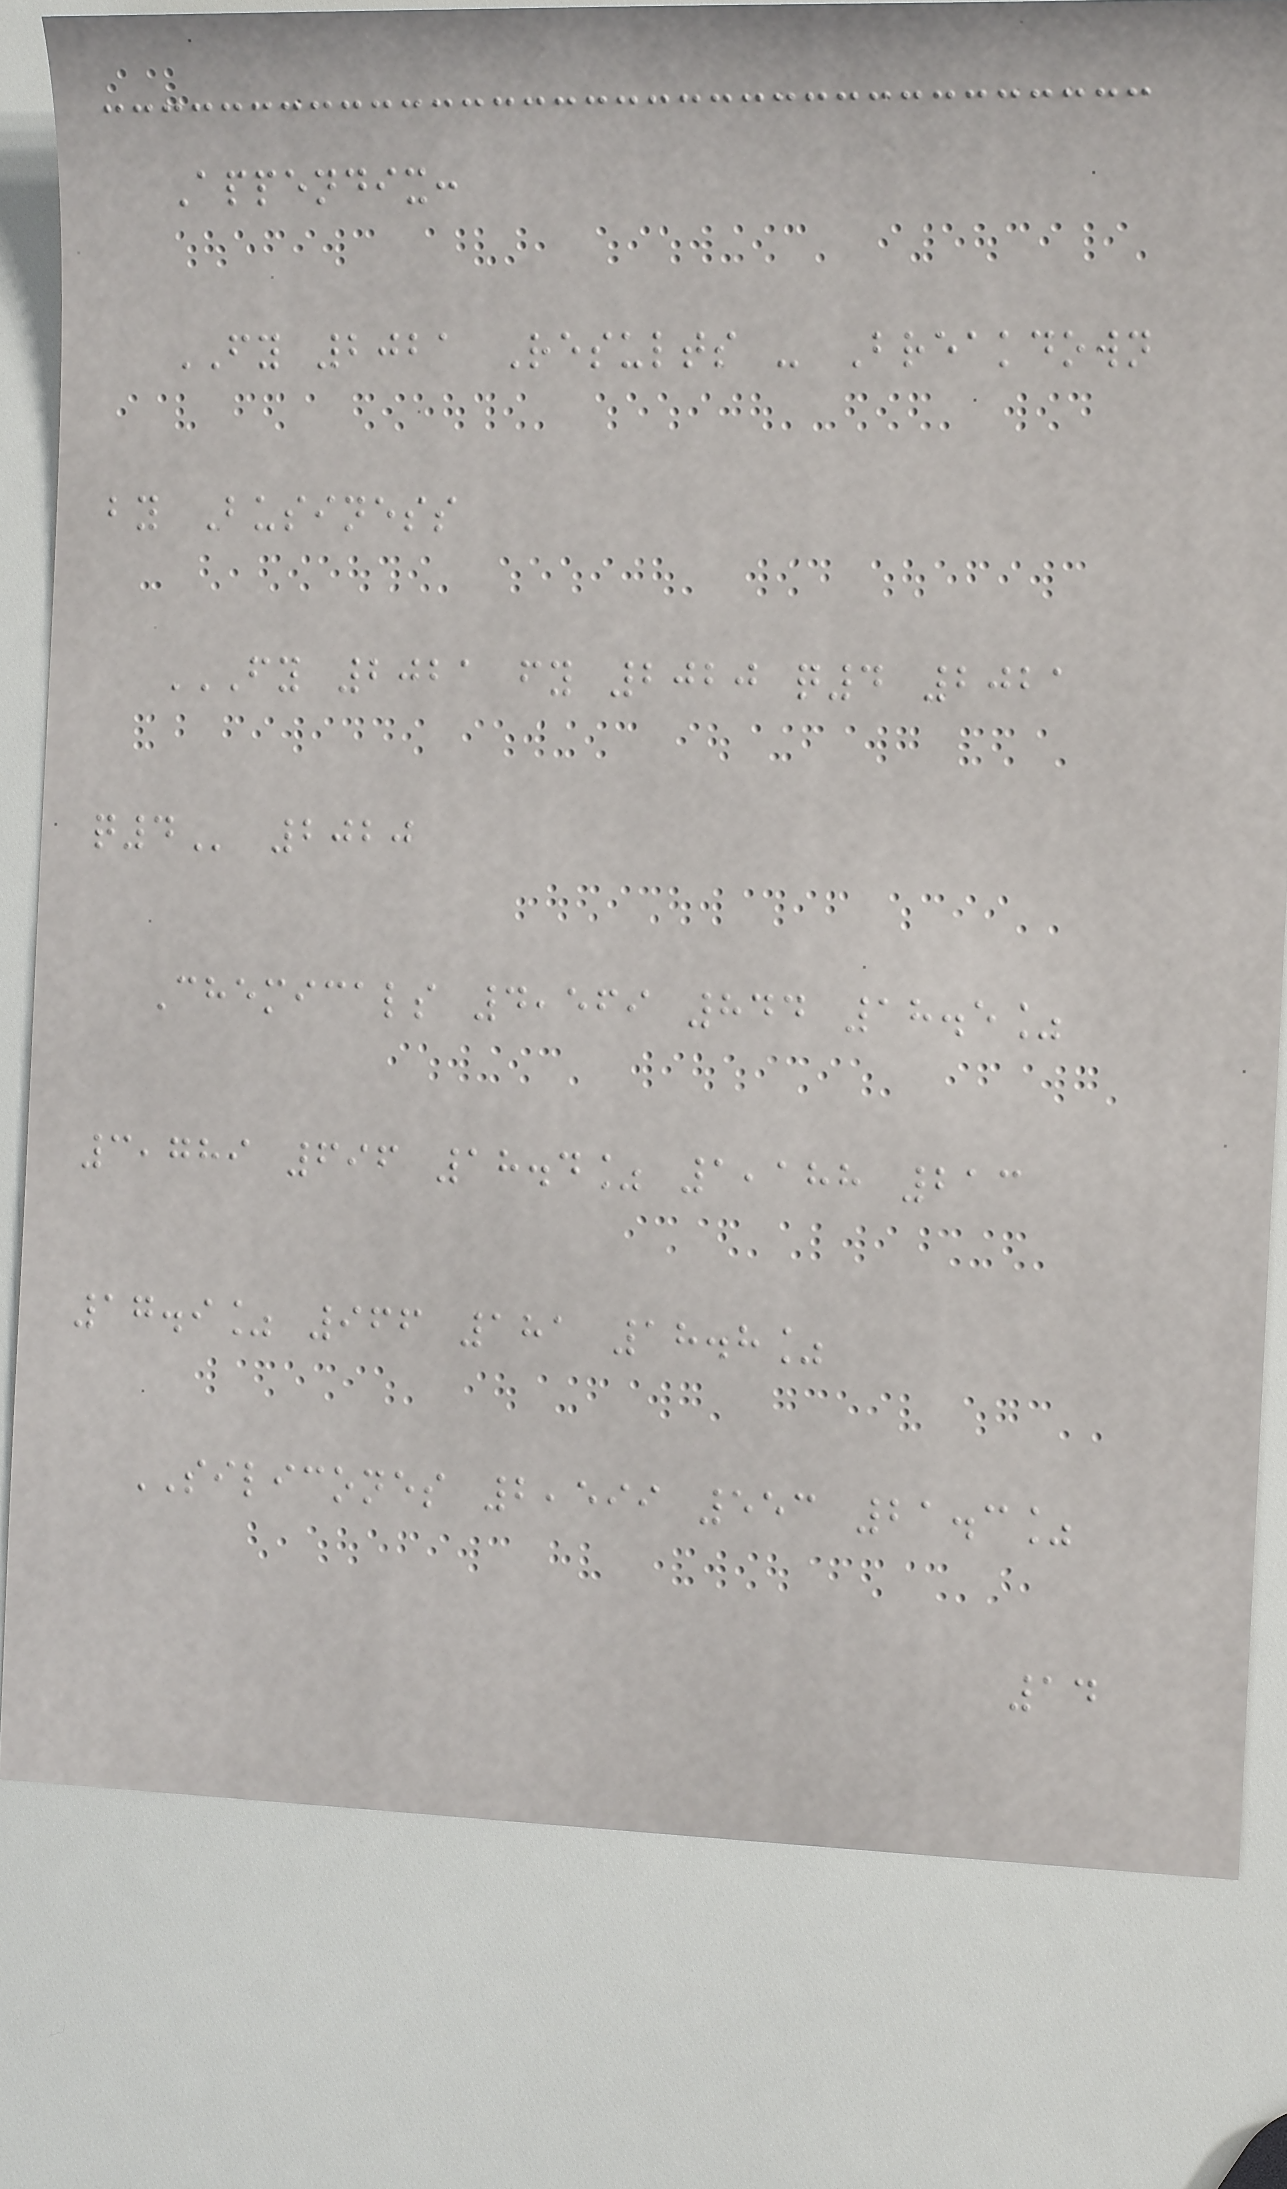Appendix:
FY 2021 Results - Breakdown
by Business
FY 2021 FY 2020 Q4 2021
Q4 2020
Chemicals 4,569 844 18.5%
3,789 696 18.4% 1,188 213
17.9% 966 181 18.8%
SILICONES 2,599 553 21.3%
14
